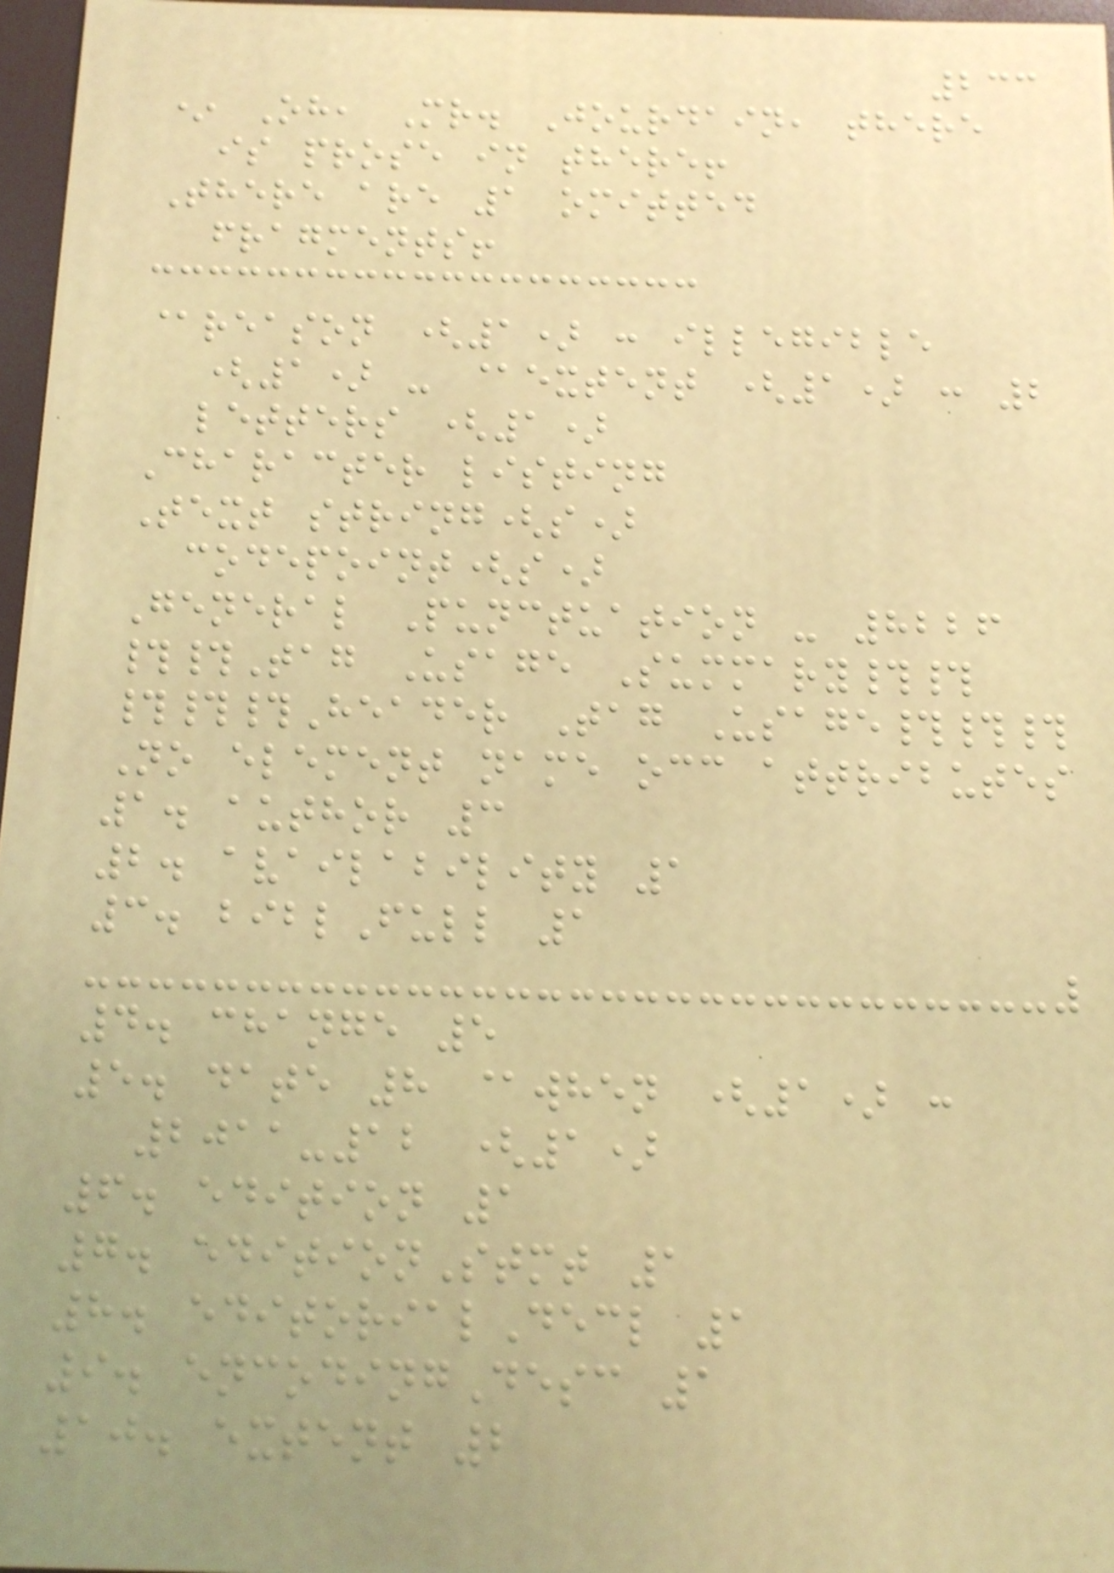233
* Oh, Mr. Jourdain, there
is prose in there!
There are 1 omitted
fragments!
@reason (1) : illegible
(1) - @extent (1) : 2
letters (1)
Character listing
Text string(s)
codepoint(s)
General Punctuation - 8226
##Tag Usage Summary##
###Header Tag Usage###
No element name occ attributes
1. author 3
2. availability 1
3. biblFull 1
4. change 5
5. date 8 @when (1) :
2011-12 (1)
6. edition 1
7. editionStmt 1
8. editorialDecl 1
9. encodingDesc 1
10. extent 2
